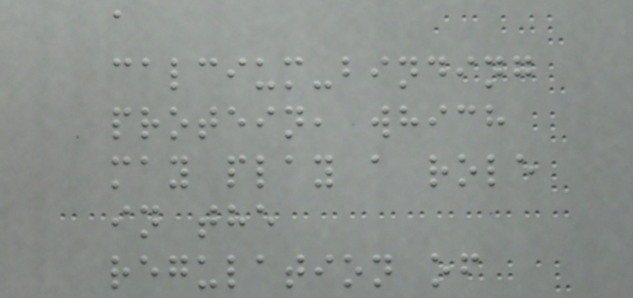a
calcium-binding
protein, which
may play a role
in the
regulation of
